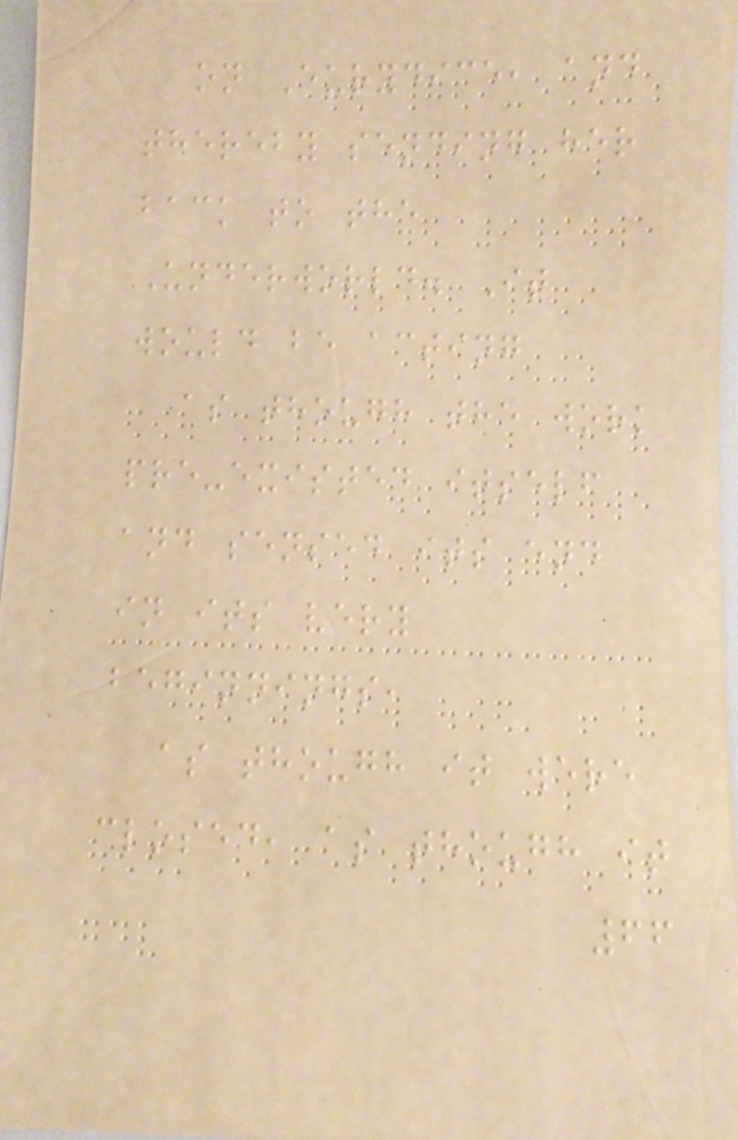on Eurydice, and
thereby sending her
back to the
Underworld. It
would be acting
as though the work
pre-existed itself
and sensed its end
in its very
beginnings,
as though it were
closed, as though it
66
